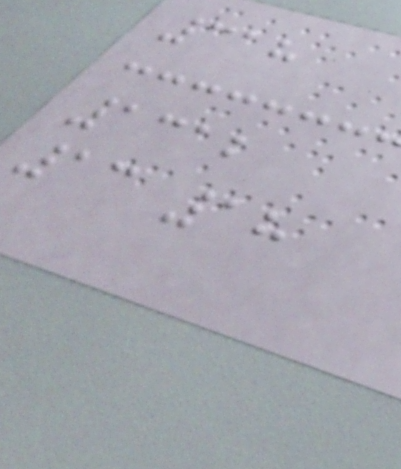318
1312
13 18
